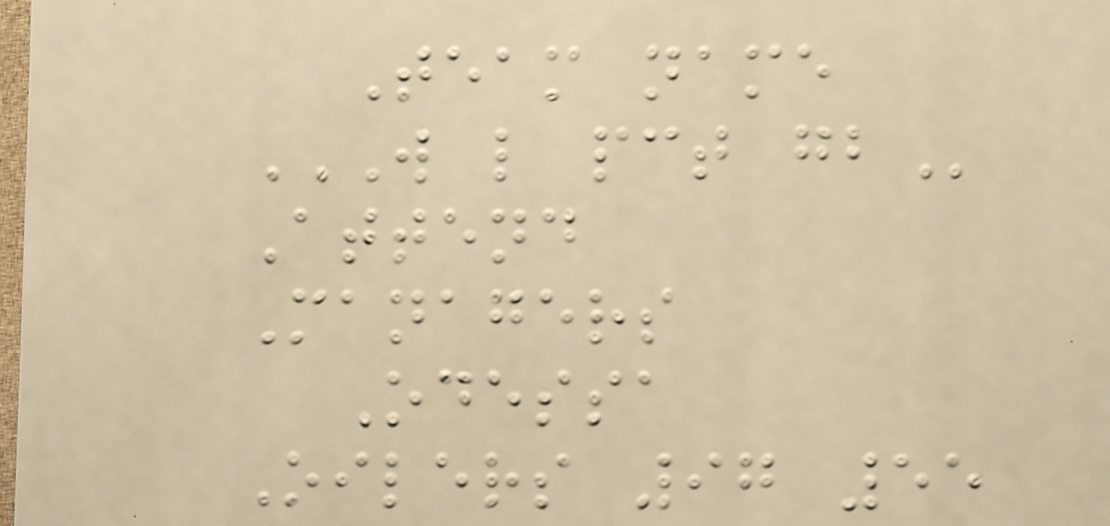Team name
W L PCT GB
Attend
Managers
Odessa
Oilers 97 55
